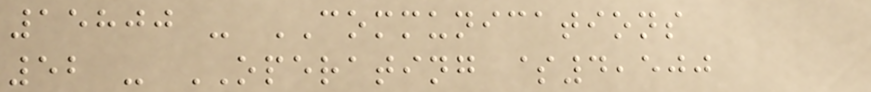15800 - COMMUNICATIONS
52 - OPERATING $4,500
